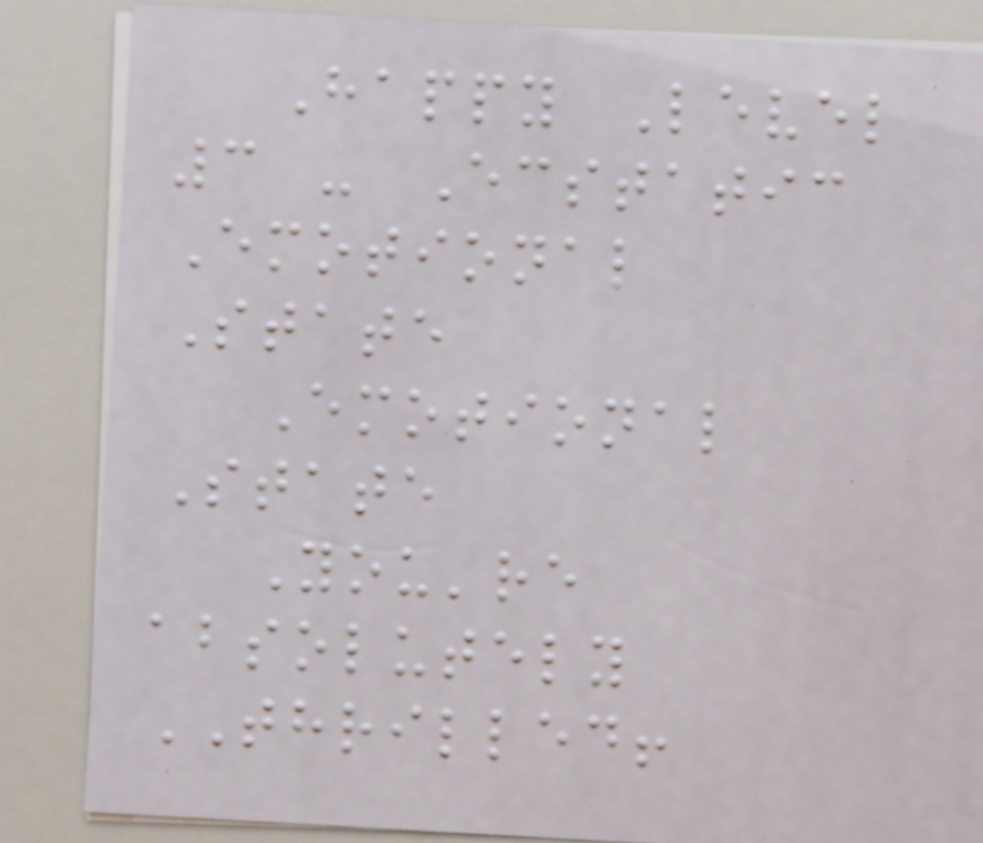Happy Level
3 - Ecstatic
Emotional
State
Emotional
State
You're
absolutely
THRILLED!
